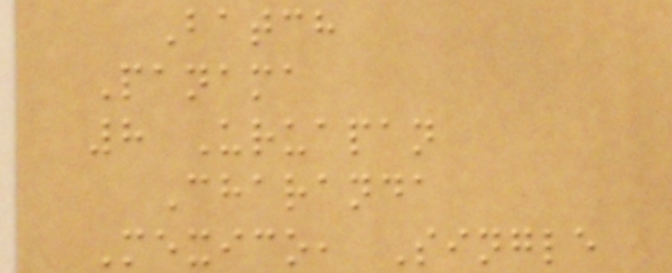Batch
Panama
8 Uruapan
Charanda
Mexico, Single
